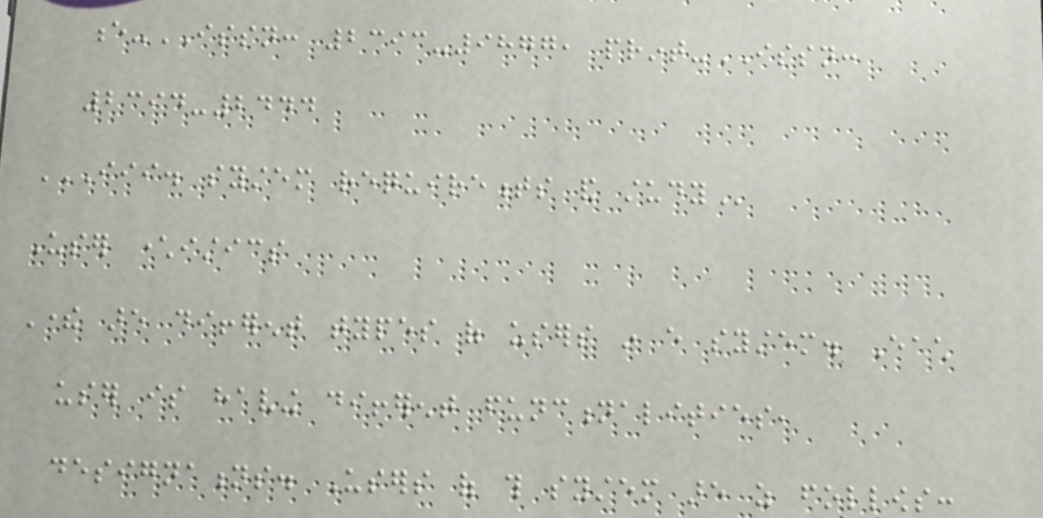e-ISSN: 2393-9877, print-ISSN:
2394-2444
III. SYSTEM REQUIREMENTS AND STUDY
User characteristics
There are different types of users in every system. Each
user is having different functionalities,
designations. Users of this system are as follows:
